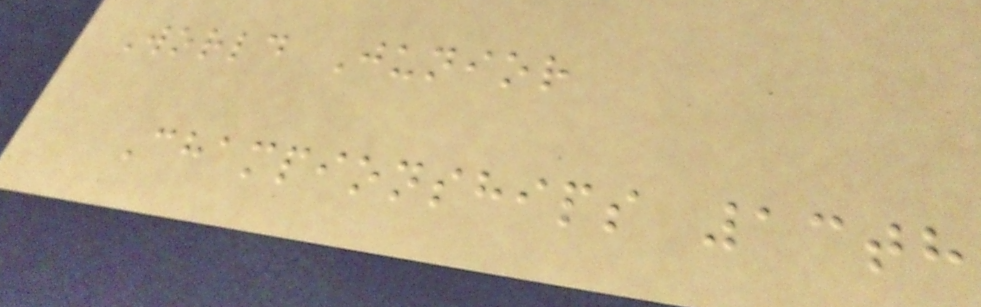World Junior
Championships 13th
